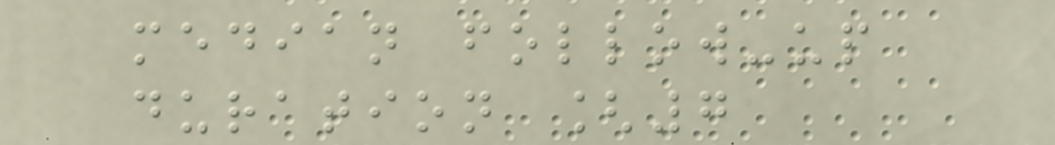median follow-up
duration [7
